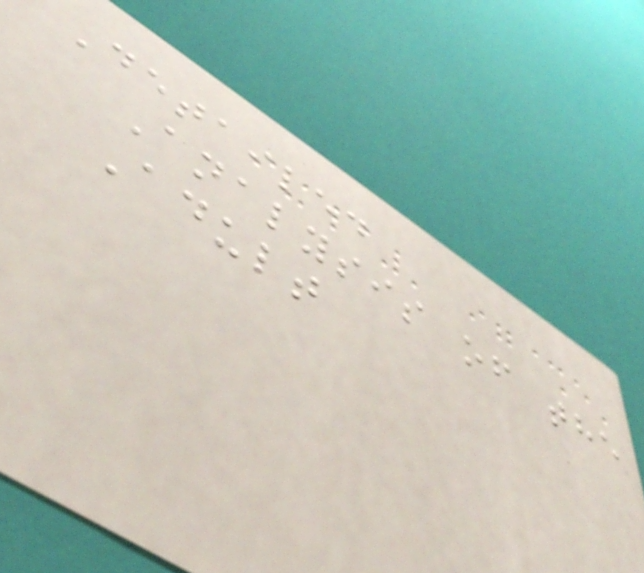Detailed
Analysis of the
Adult
